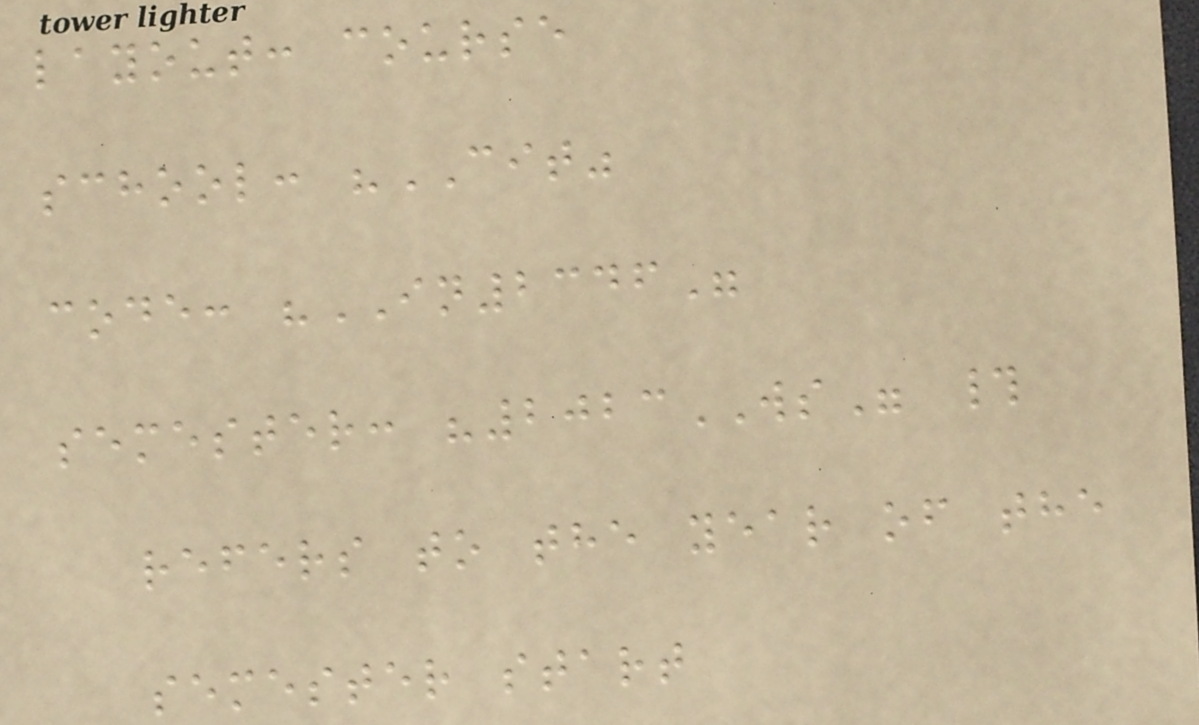layout: course
school: "CIT"
code: "IN2346"
semester: "2023WS" #
refers to the year of the
semester start
